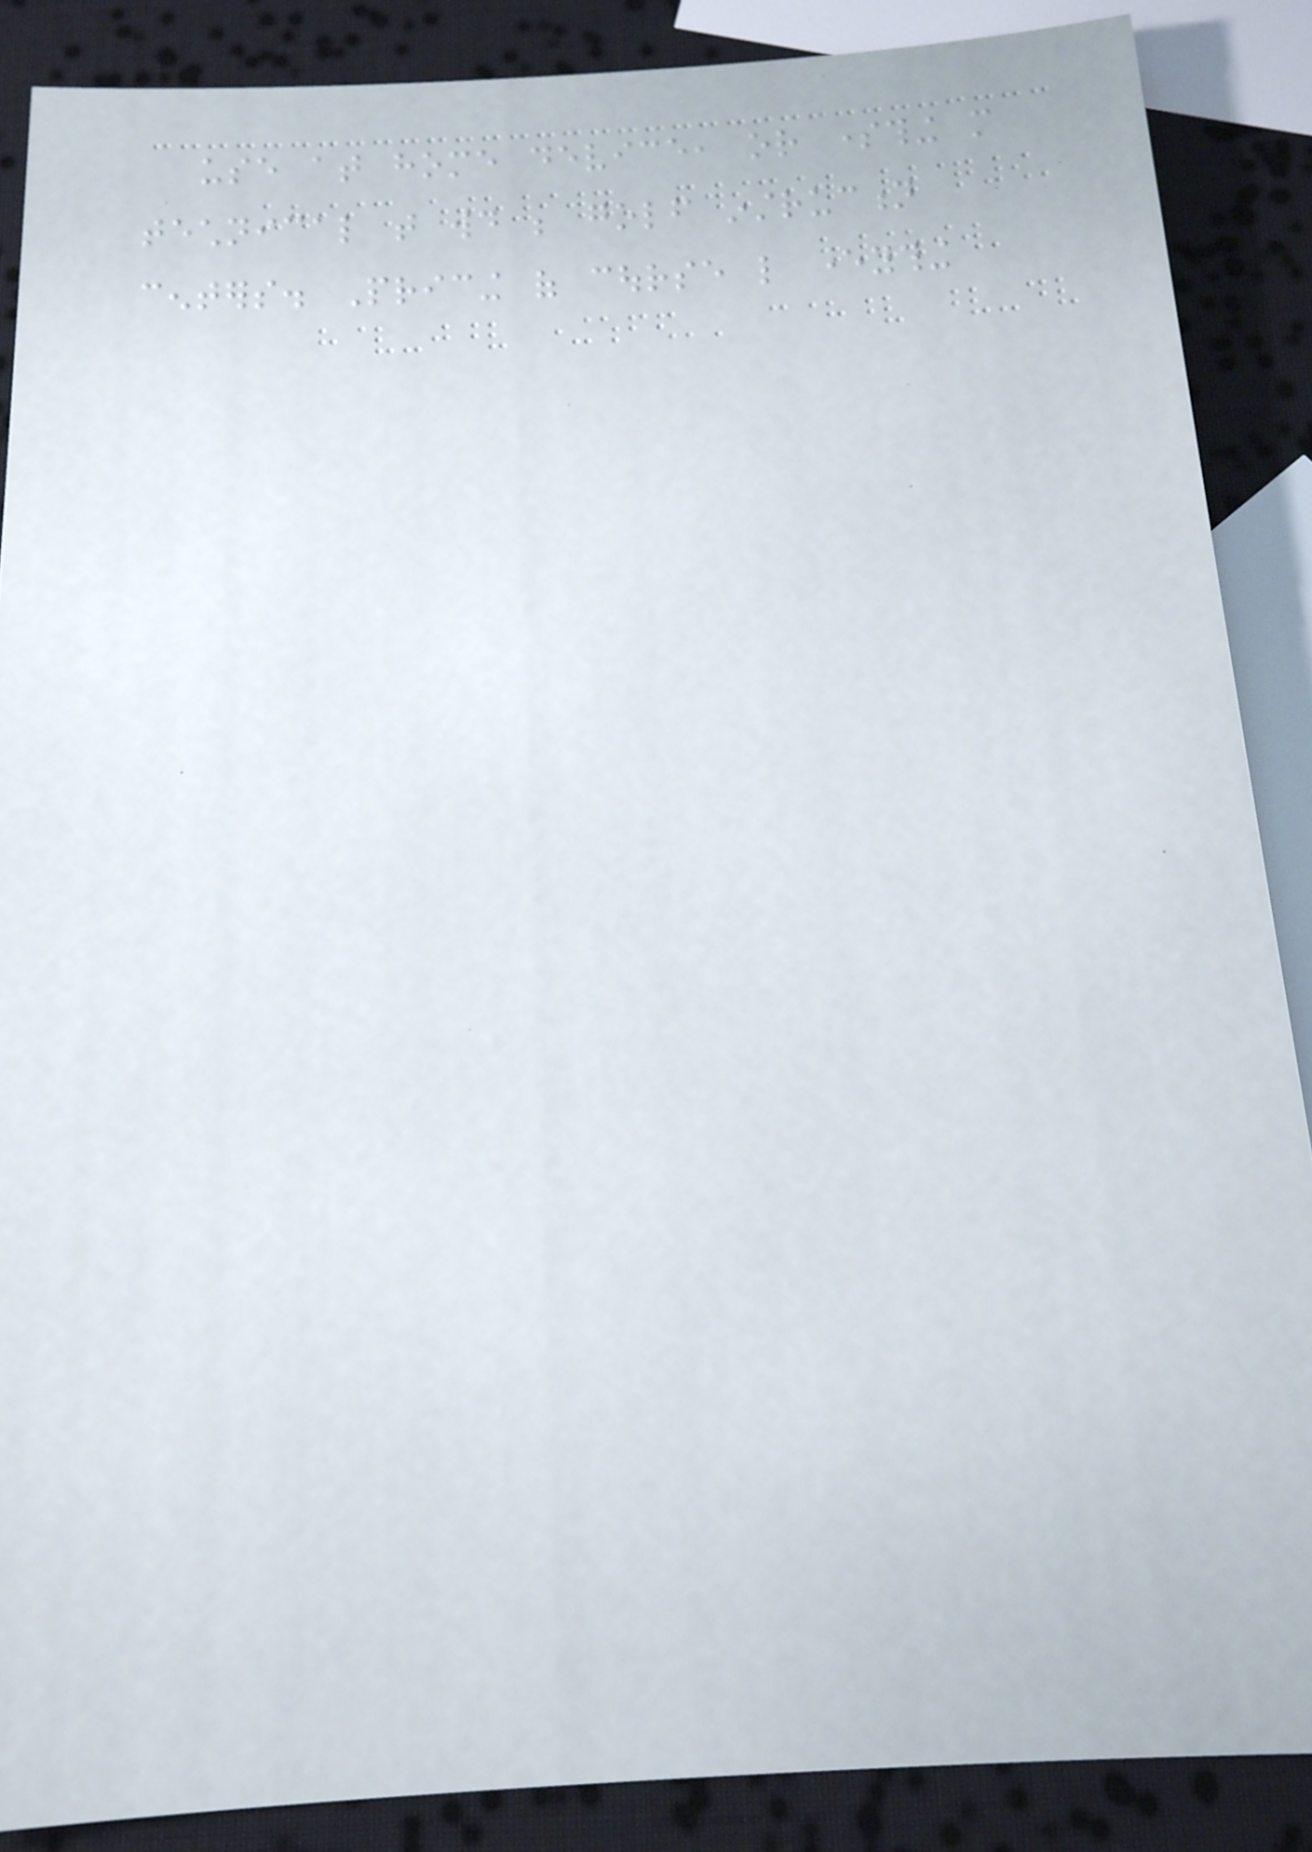use at home device, or something more
technical that would be golf instruction
centers. Pricing of course like everything
